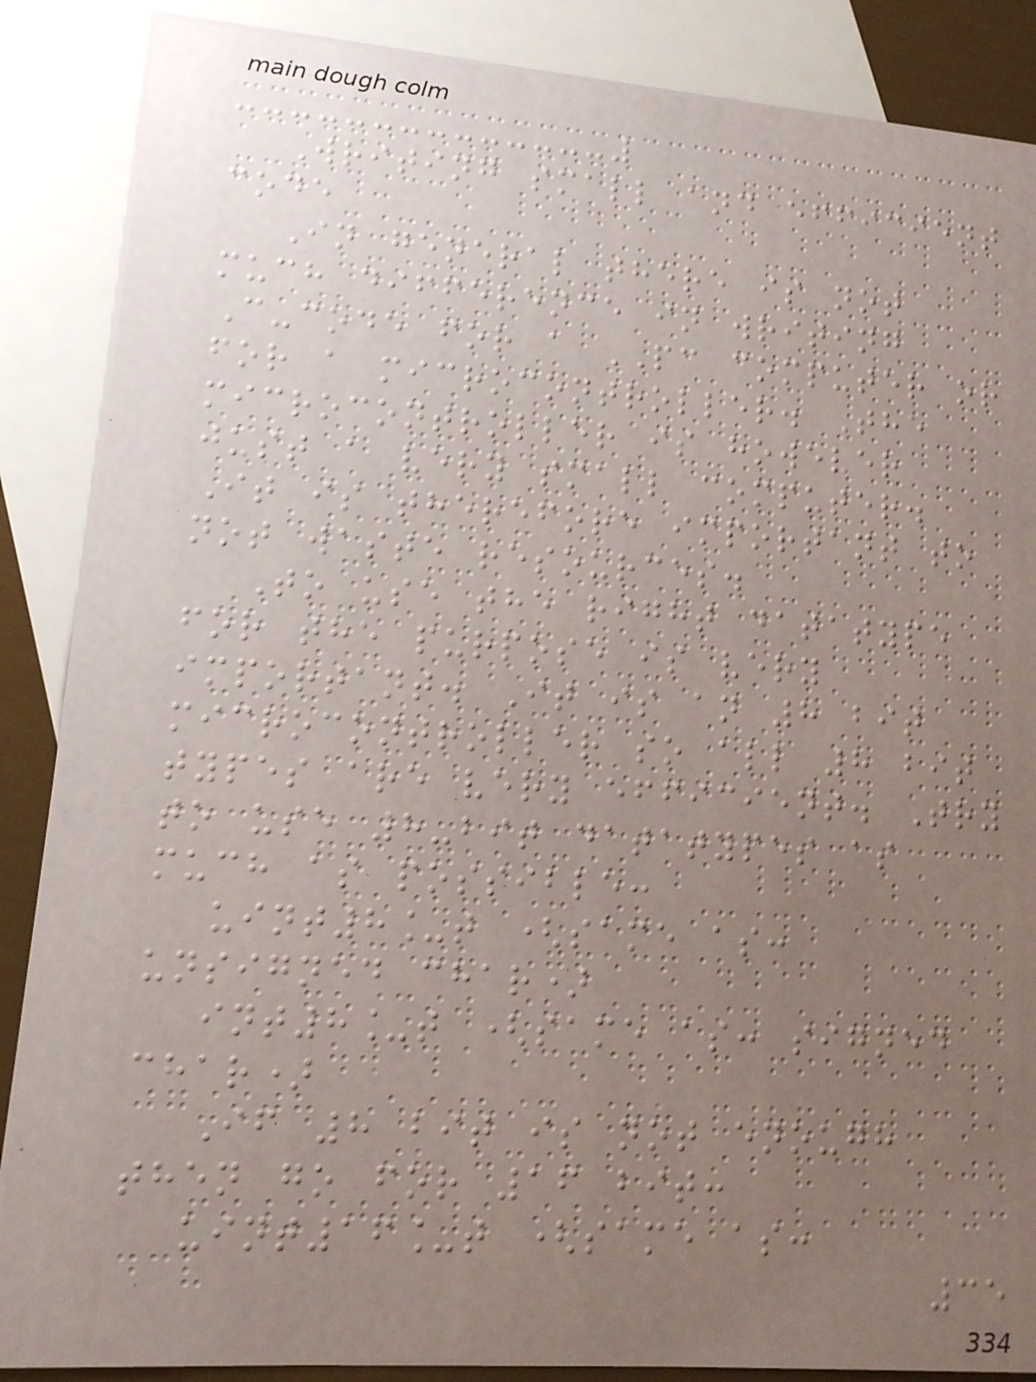Writing small and efficient
code
In general there is not
much difference in writing
C-code for a PC computer or
for a microcontroller. The
microcontroller is however
just a very small computer.
It is therefore important to
not waste resources.
To use the right datatype
for the purpose is very
important. It is an 8 bit
microcontroller so all 8 bit
types are very efficient. Try
to use 8-bit datatypes as
much as possible:
uint8_t (same as:
unsigned char)
int8_t (same as: signed
char)
If 8 bit is not enough
then go for 16 bit:
uint16_t (same as:
35
